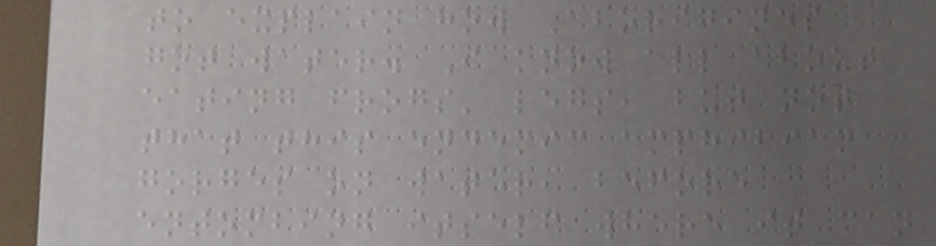to explain how Aborigines
got water. I know all about
eating frogs' legs, but not
that this endemic amphibian
gorges on water, before
entombing itself where it can
